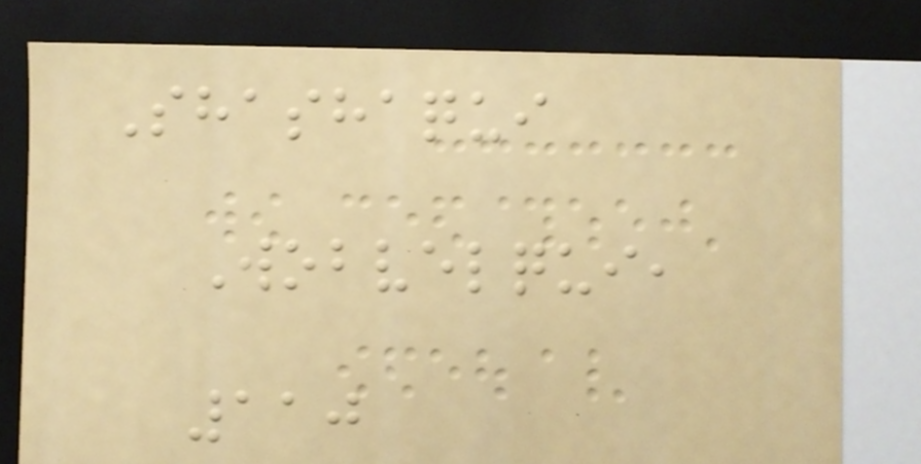Shashaqui
Wobvelqui,
110
